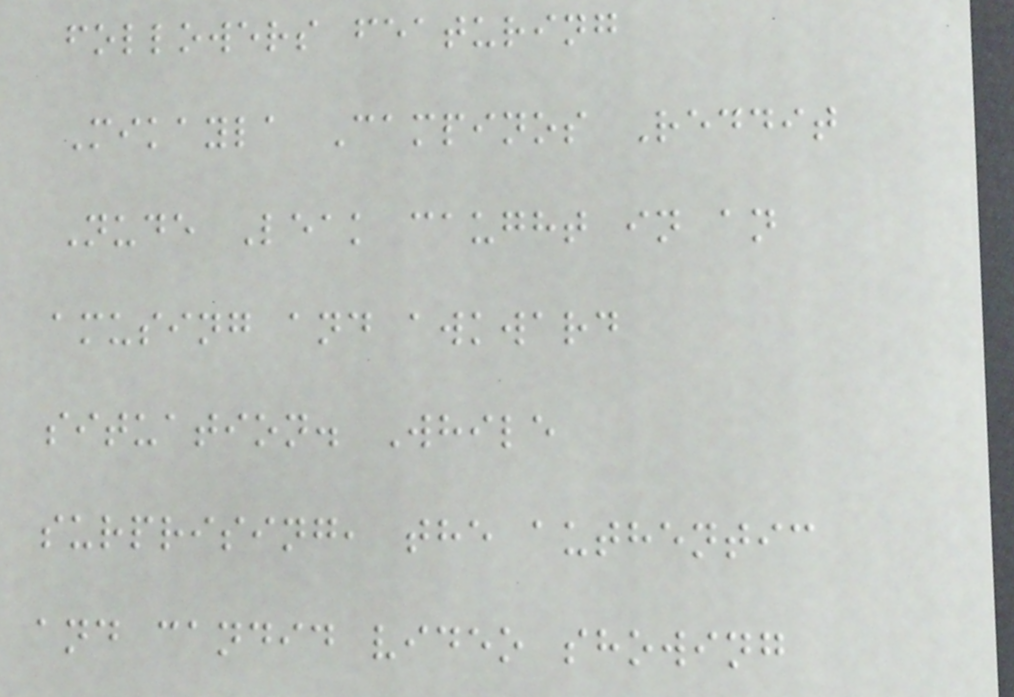followers featuring
Mikayla Campinos Reddit
Nude Leak caught in an
amusing and awkward
situation. While
surprising, the authentic
and candid video showing
